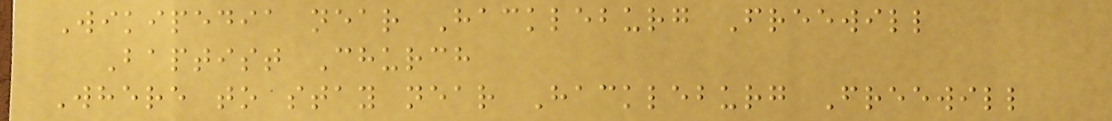Wikipedia near Hackleburg Freewill
Baptist Church
Where to stay near Hackleburg Freewill
